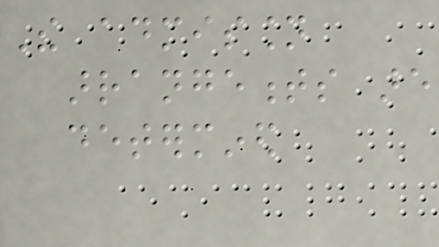The admission
arrangements are
determined
